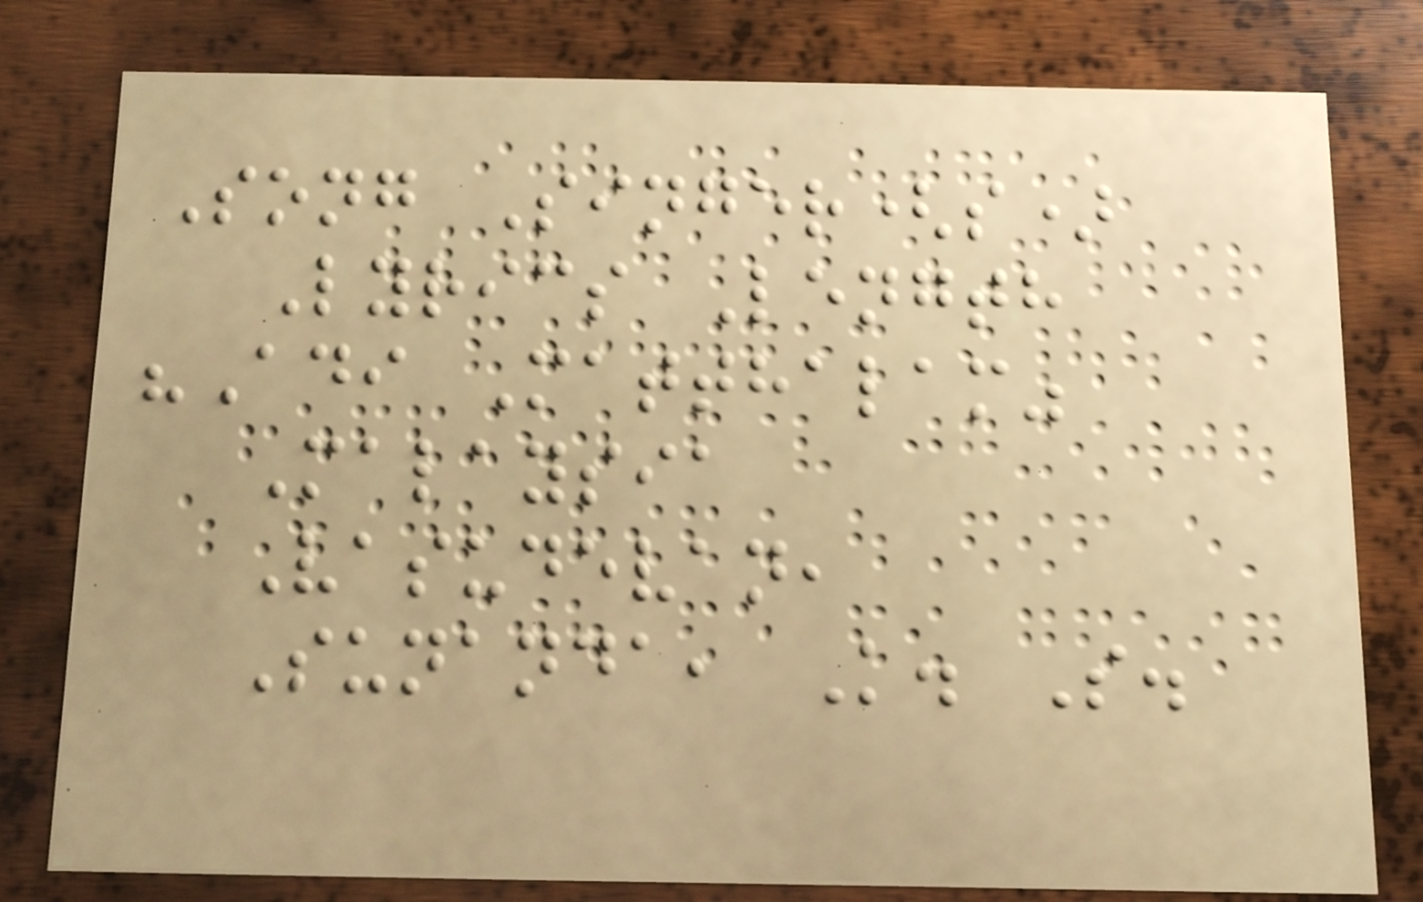Song Singer(s)
Lyrics Length
"Adi Matthalam"
Malaysia
Vasudevan,
Sunanda, K. S.
